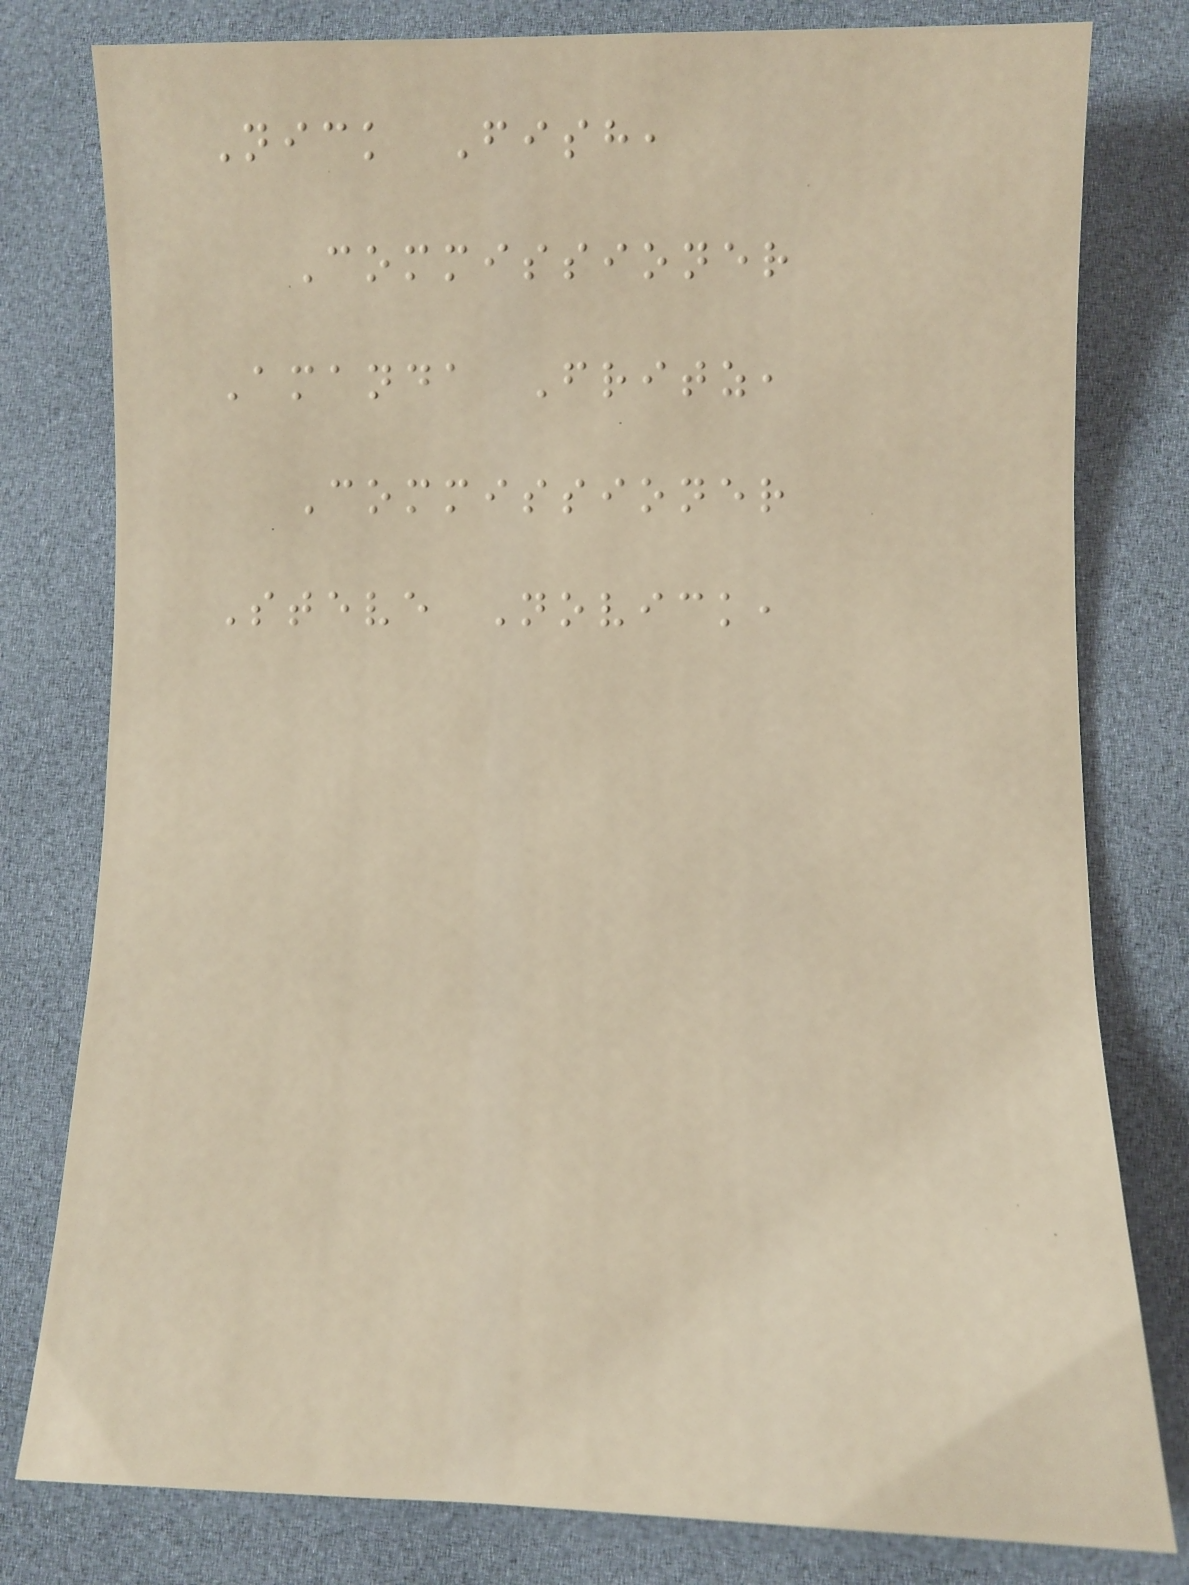Nick Fish,
Commissioner
Amanda Fritz,
Commissioner
Steve Novick,
